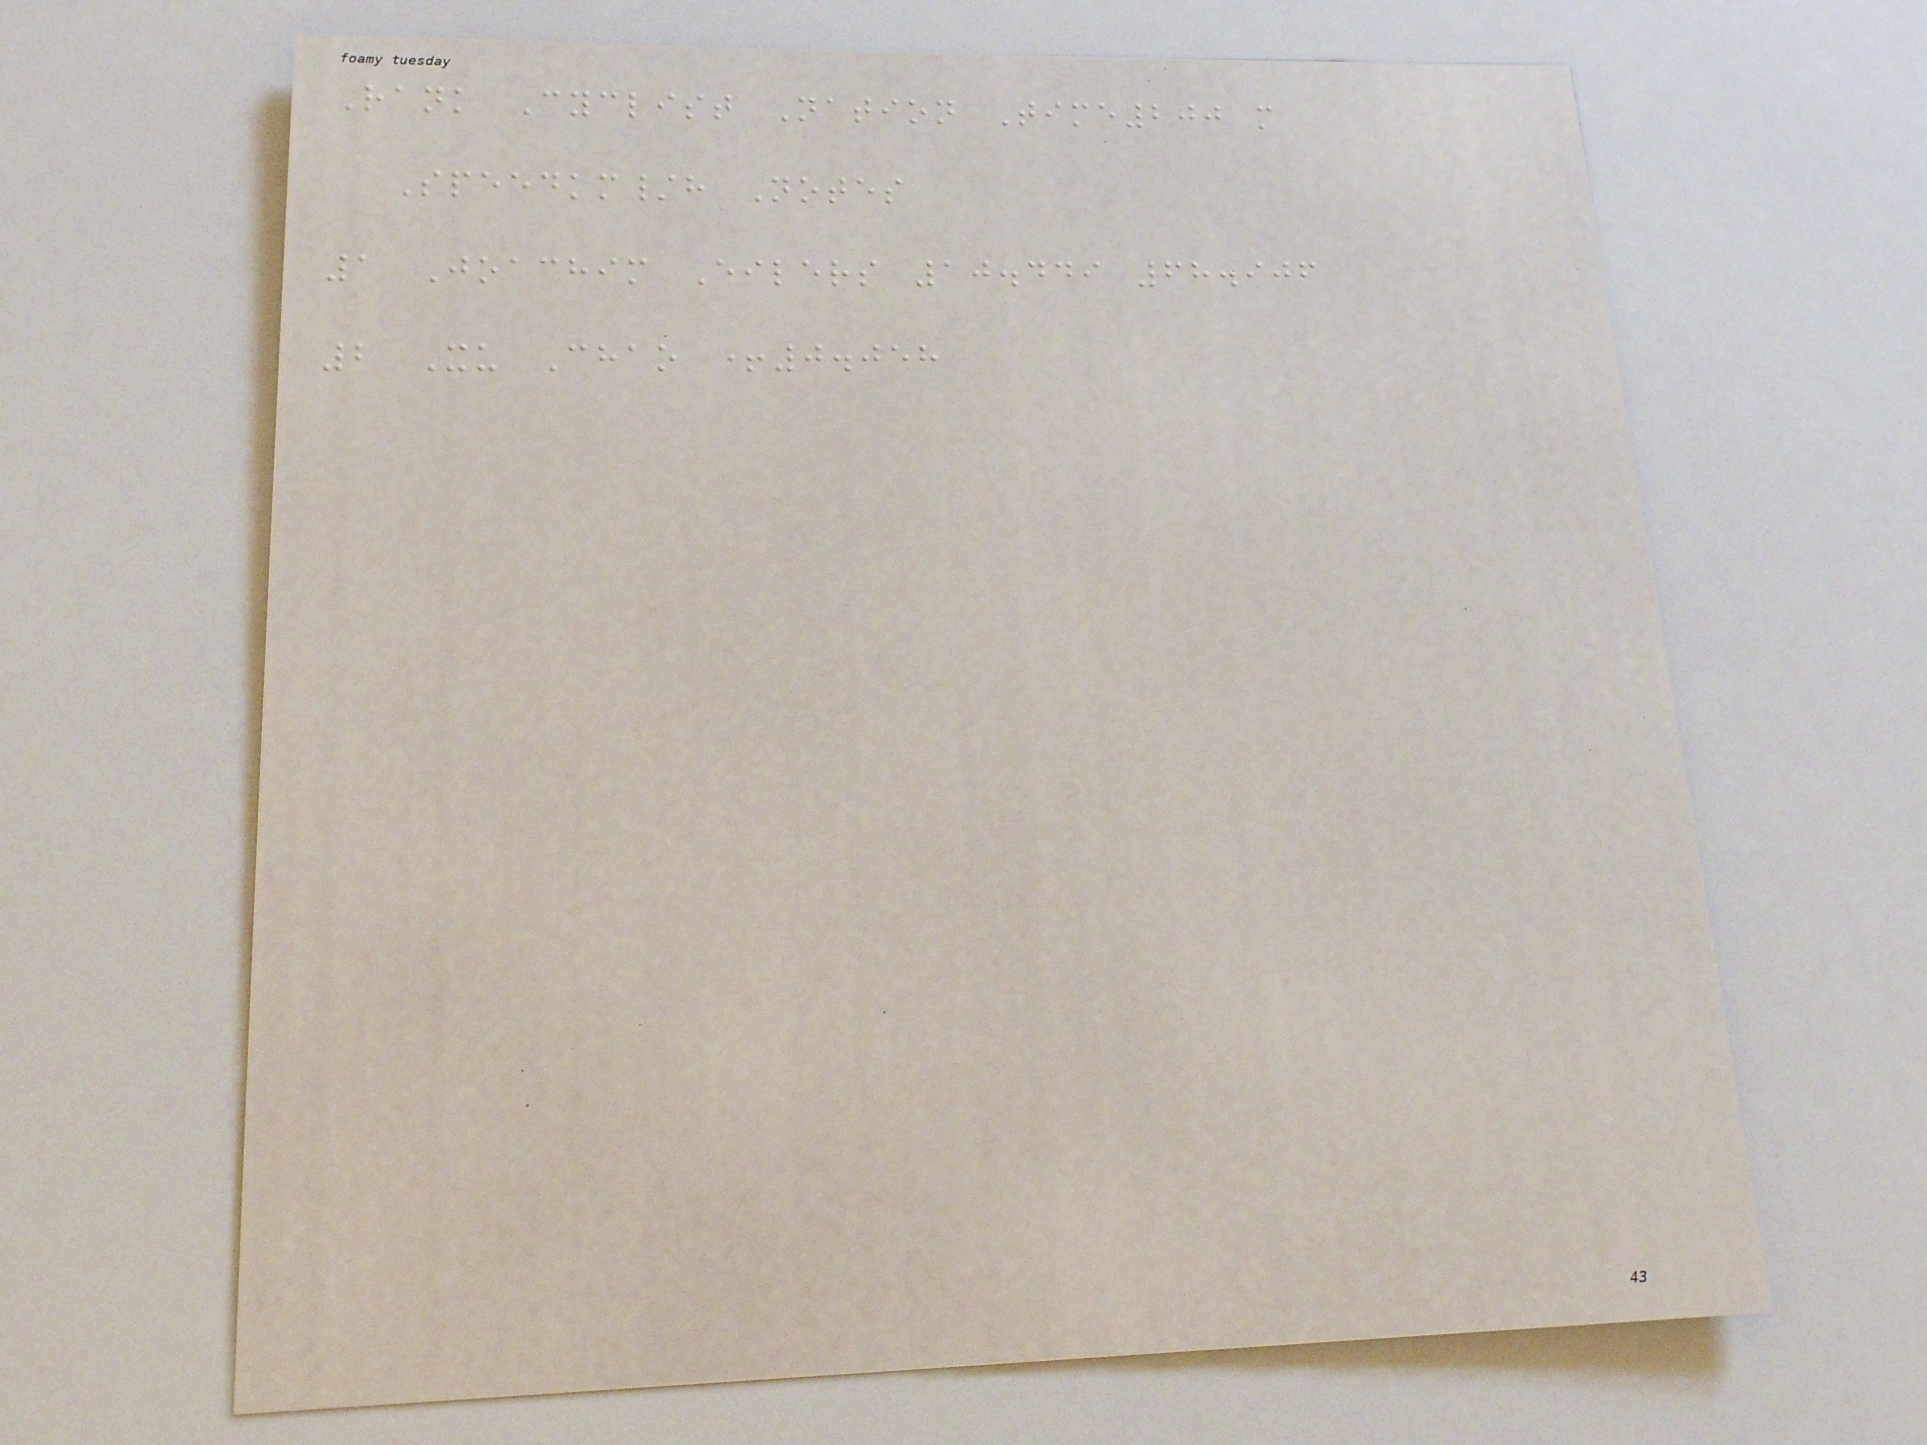Rank Cyclist Nation Time200 m
Speedkm/h Notes
1 Joachim Eilers 10.449 68.906
2 Xu Chao +0.058
